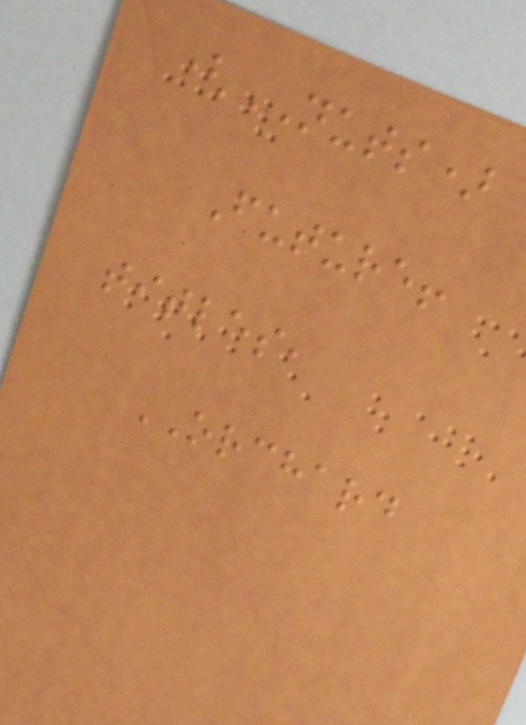(NUTS)
Future!
titles,
ORCHARD
